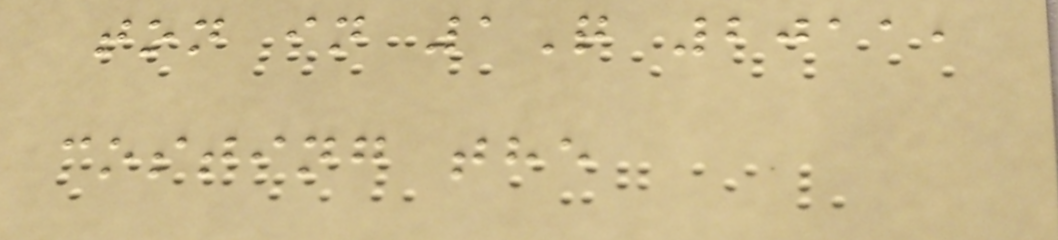ton in 1Q 2011,
costing the
